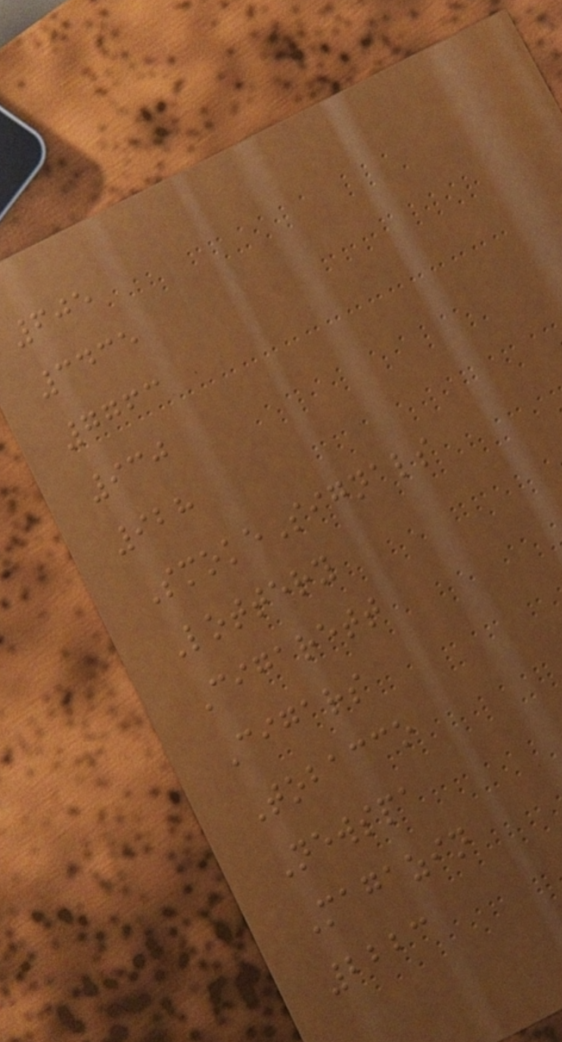605
3435
7763
930
928
SmokeSignals
Lottery
Cigarett
Cigars
Tobacco
Newspa
Magazin
2223
